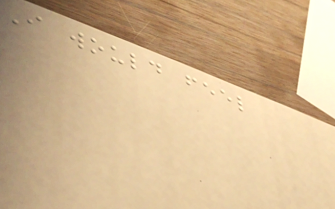I would feel
